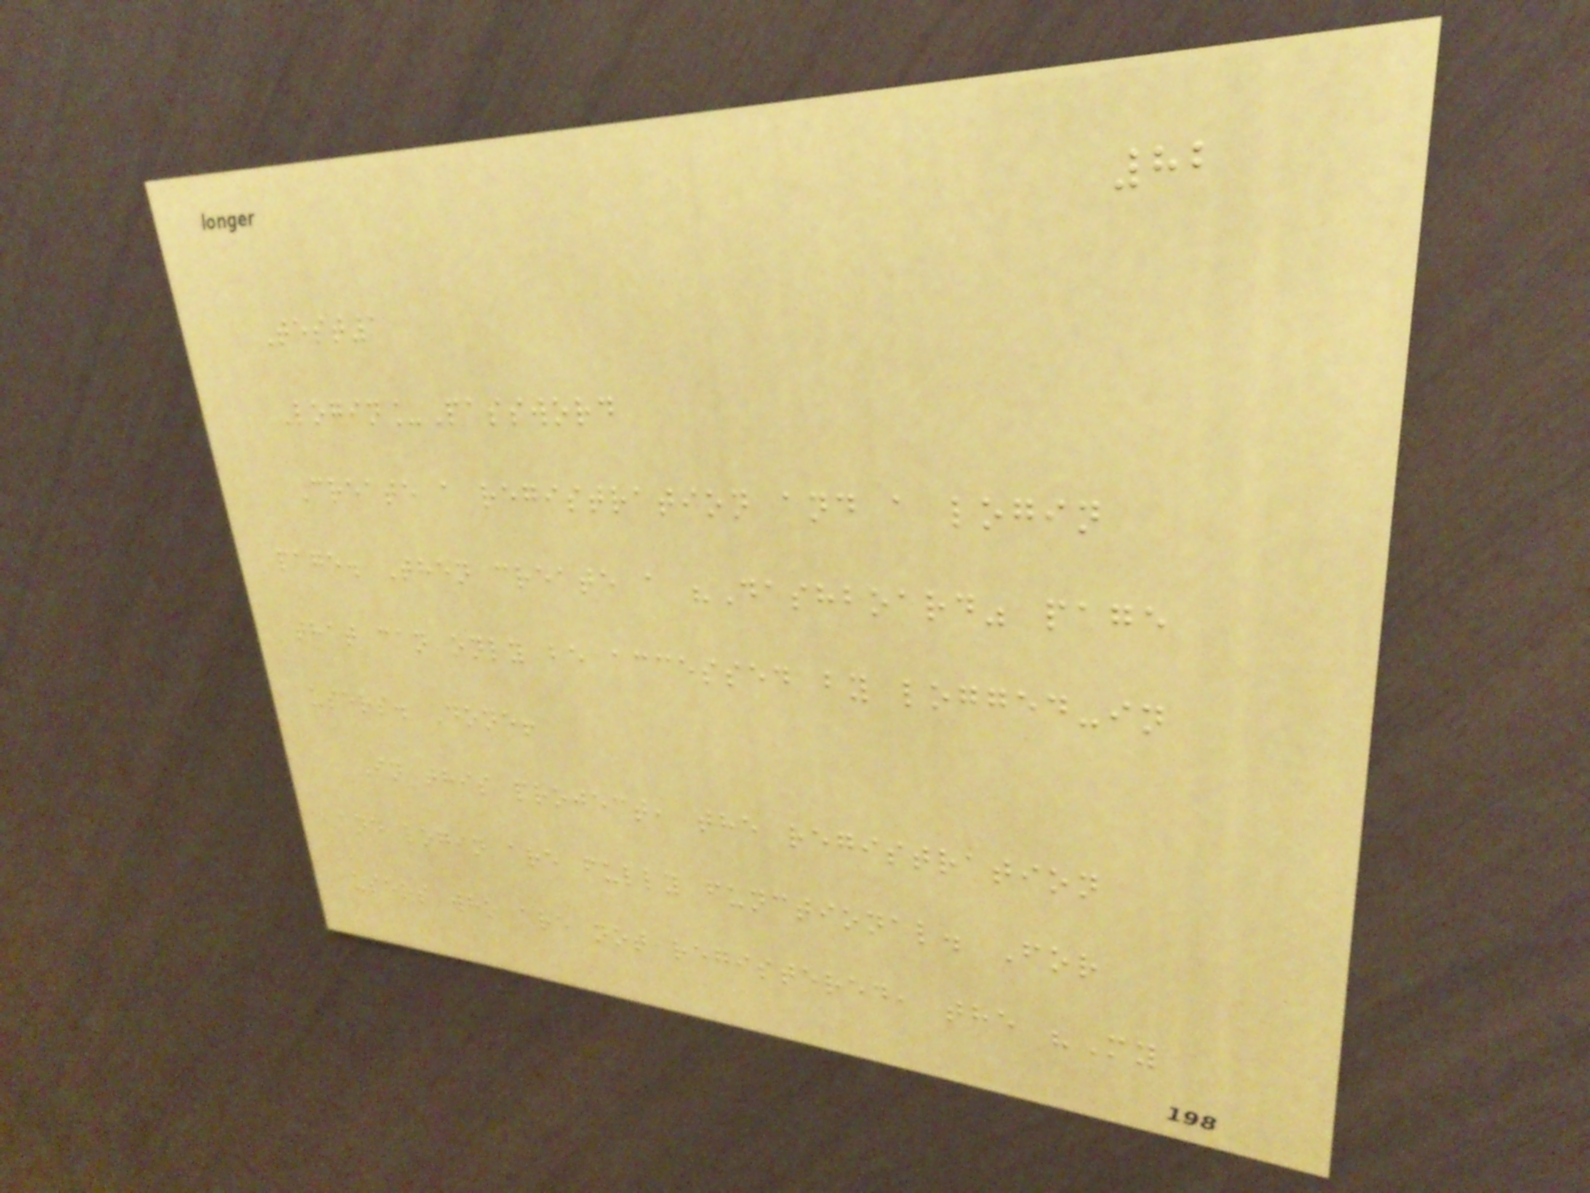82
Test1
Login_Password
Create a registration and a login
page. Then create a "Dashboard" page
that can only be accessed by logged-in
users. Done!
In this project, the registration
and login are fully functional. For
users who are not registered, the "My
